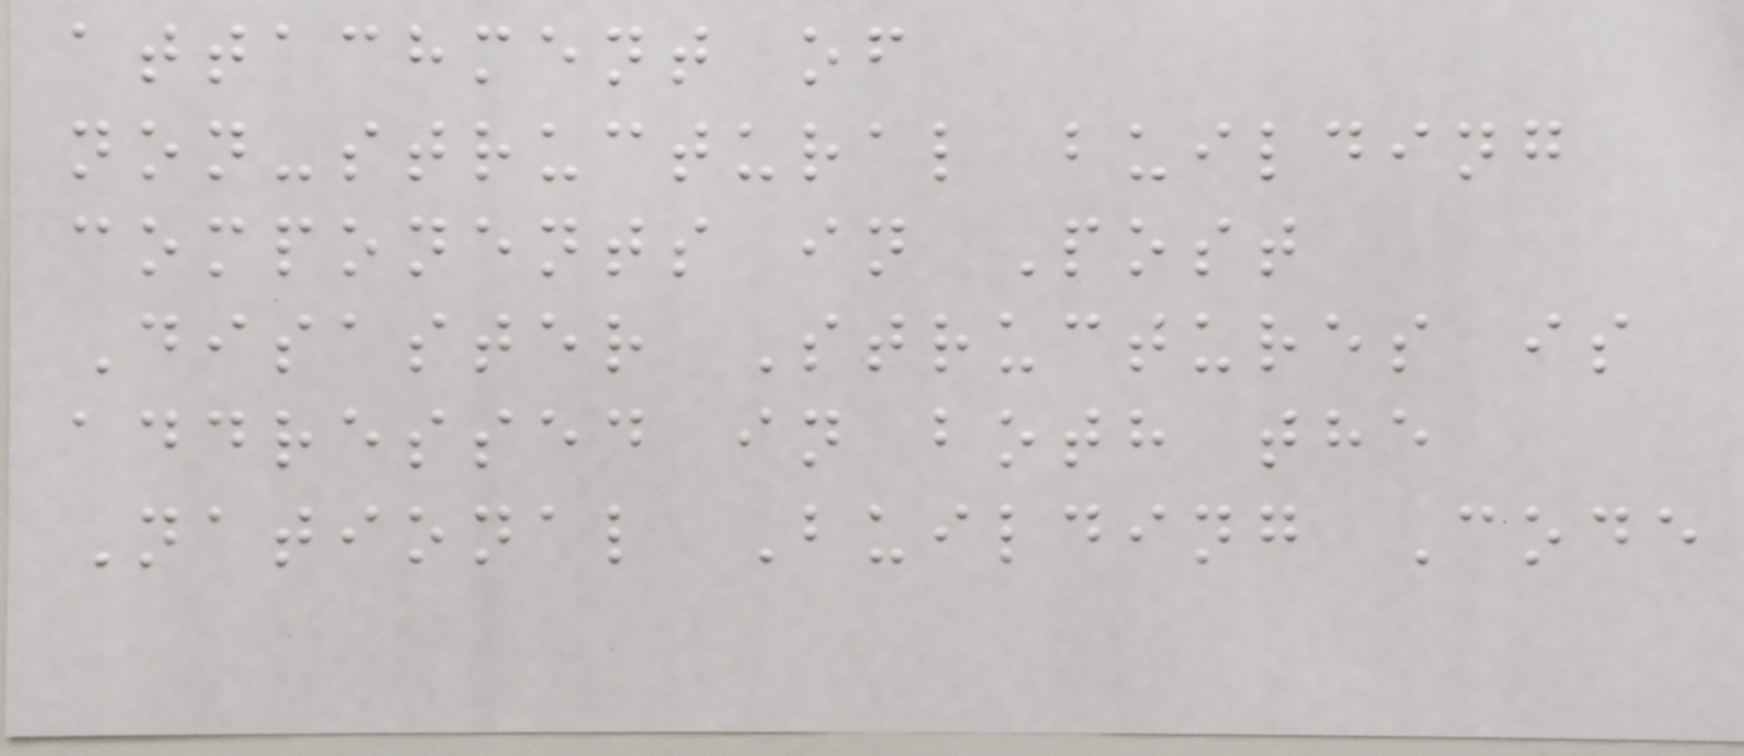attachment of
non-structural building
components in Post
Disaster Structures is
addressed in both the
National Building Code
